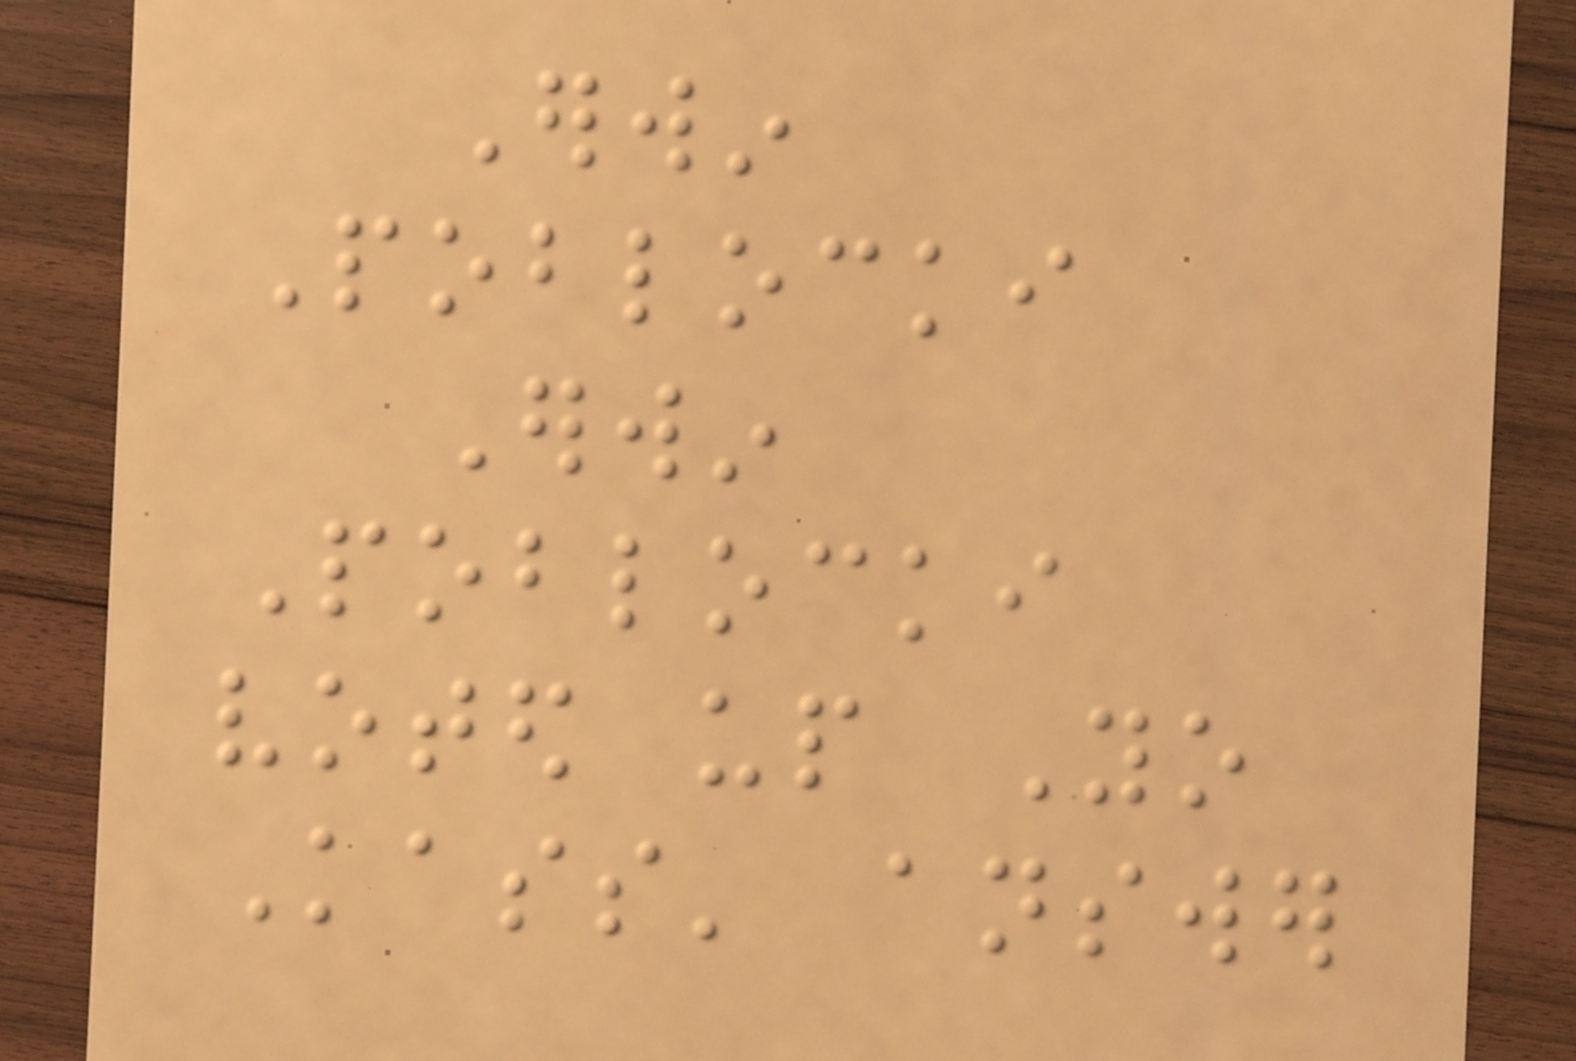Erwin
Poblocki
Erwin
Poblocki
voted up Yo
Kass' answer
